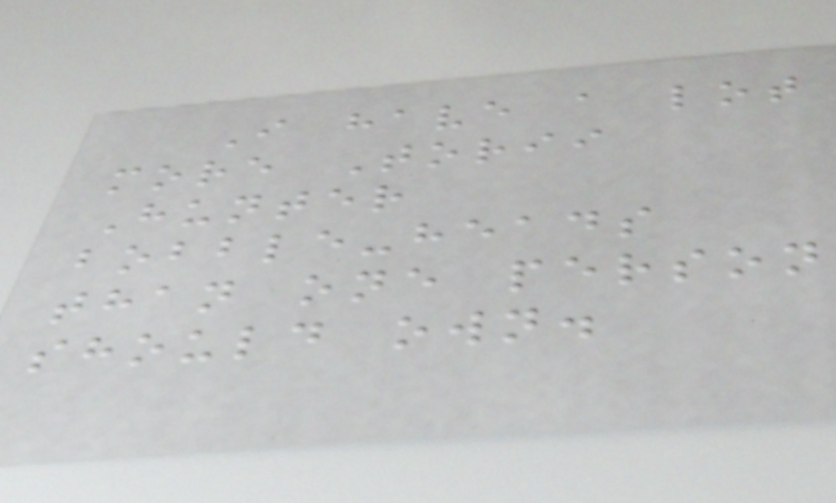I have a lot
more Torii
Hunter
bobble-heads
than one person
should own.
